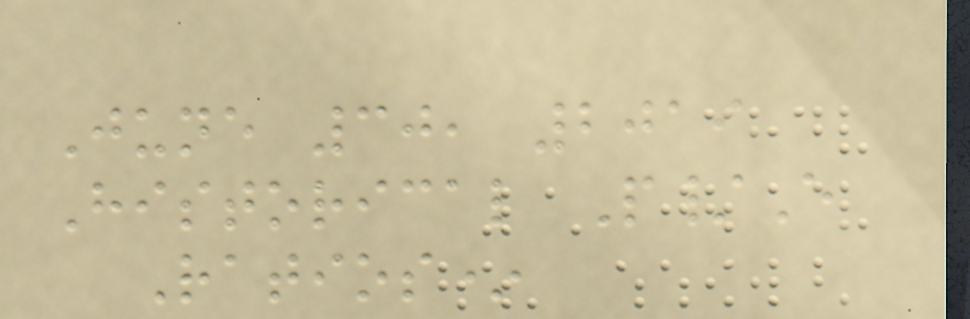June 30, 2019
Historical P/E
Ratios*
